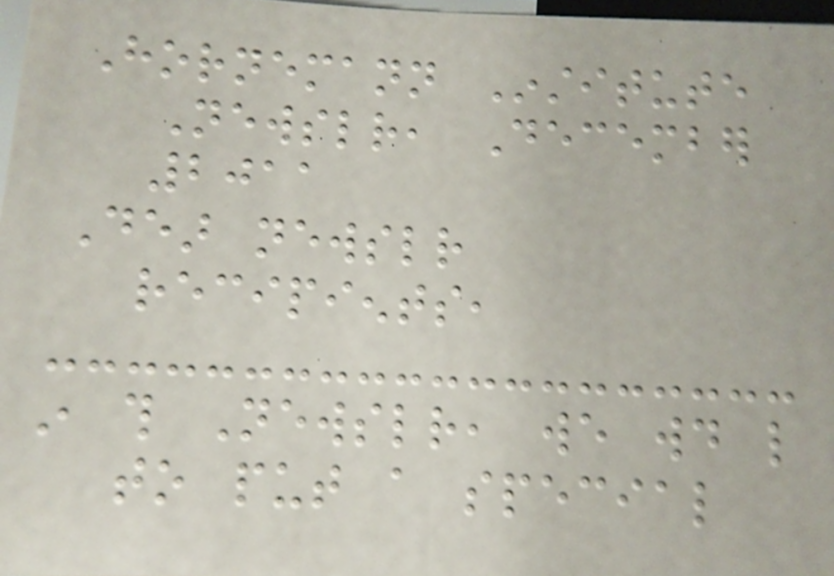Hornemann Institute
Newsletter, December
2011
Dear newsletter
recipients,
in this Newsletter, we would like
to put a special
